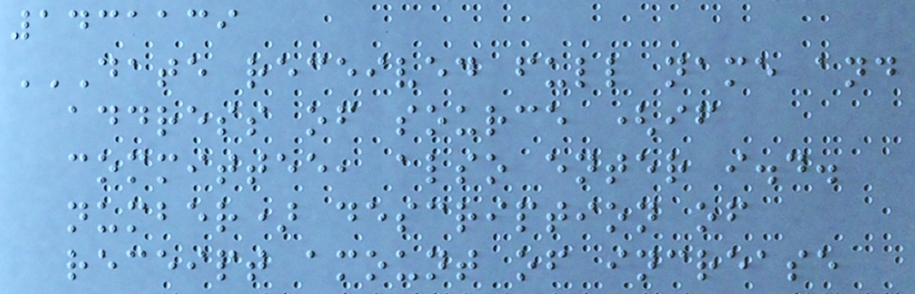1431139
DATE RECEIVED FULL NAME AND
ADDRESS OF SOURCE (IF
COMMITTEE, ALSO ENTER I.D.
NUMBER) DESCRIPTION OF
RECEIPT AMOUNT OF INCREASE
